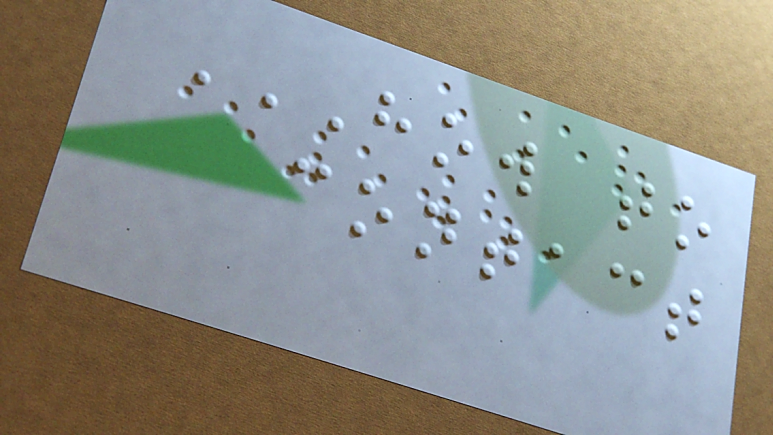HOW TO
CONTACT
